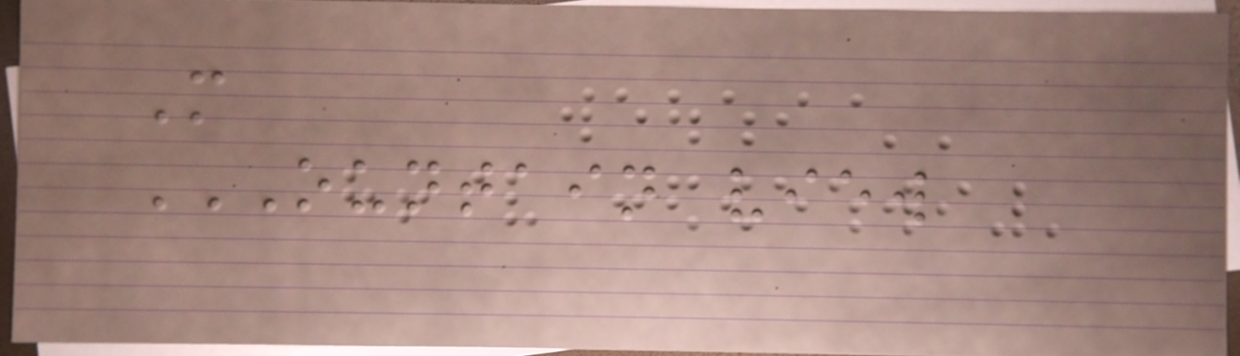M
OUNTAIN VIEW
